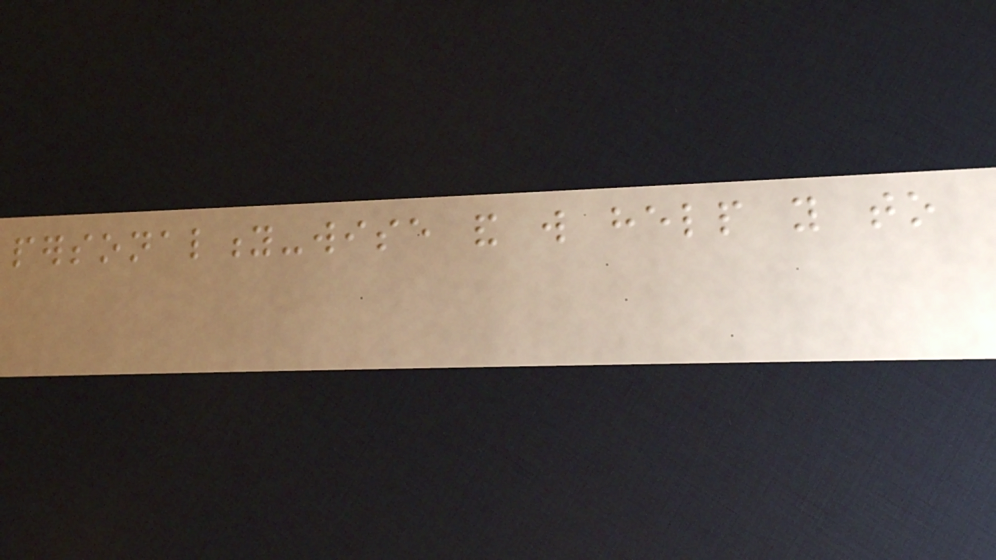personality-wise and will help you to
